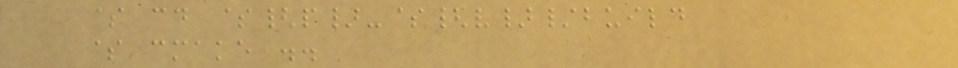$ cd ${p}-${v}/build
$ cmake ..
